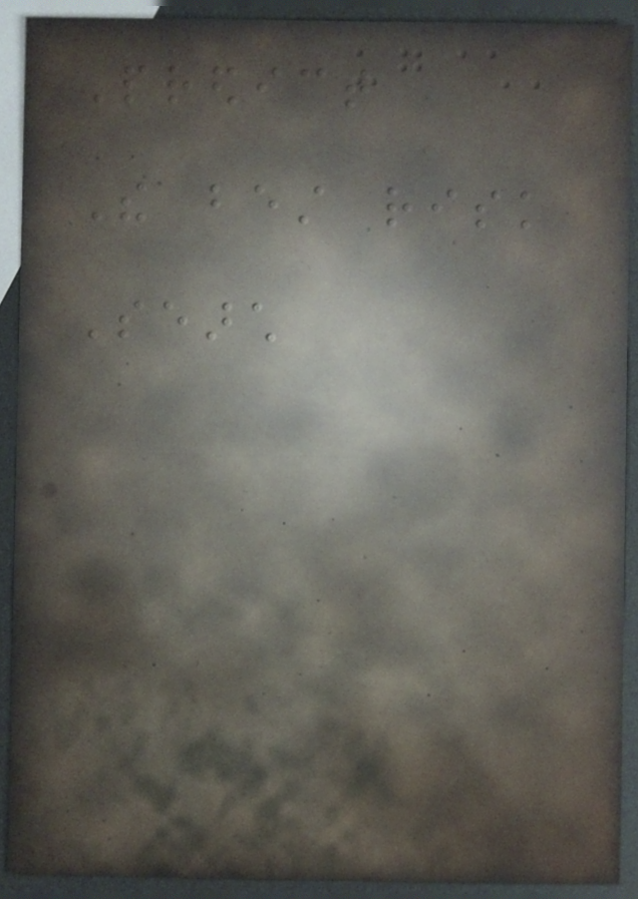Predict
The best risk
Search
